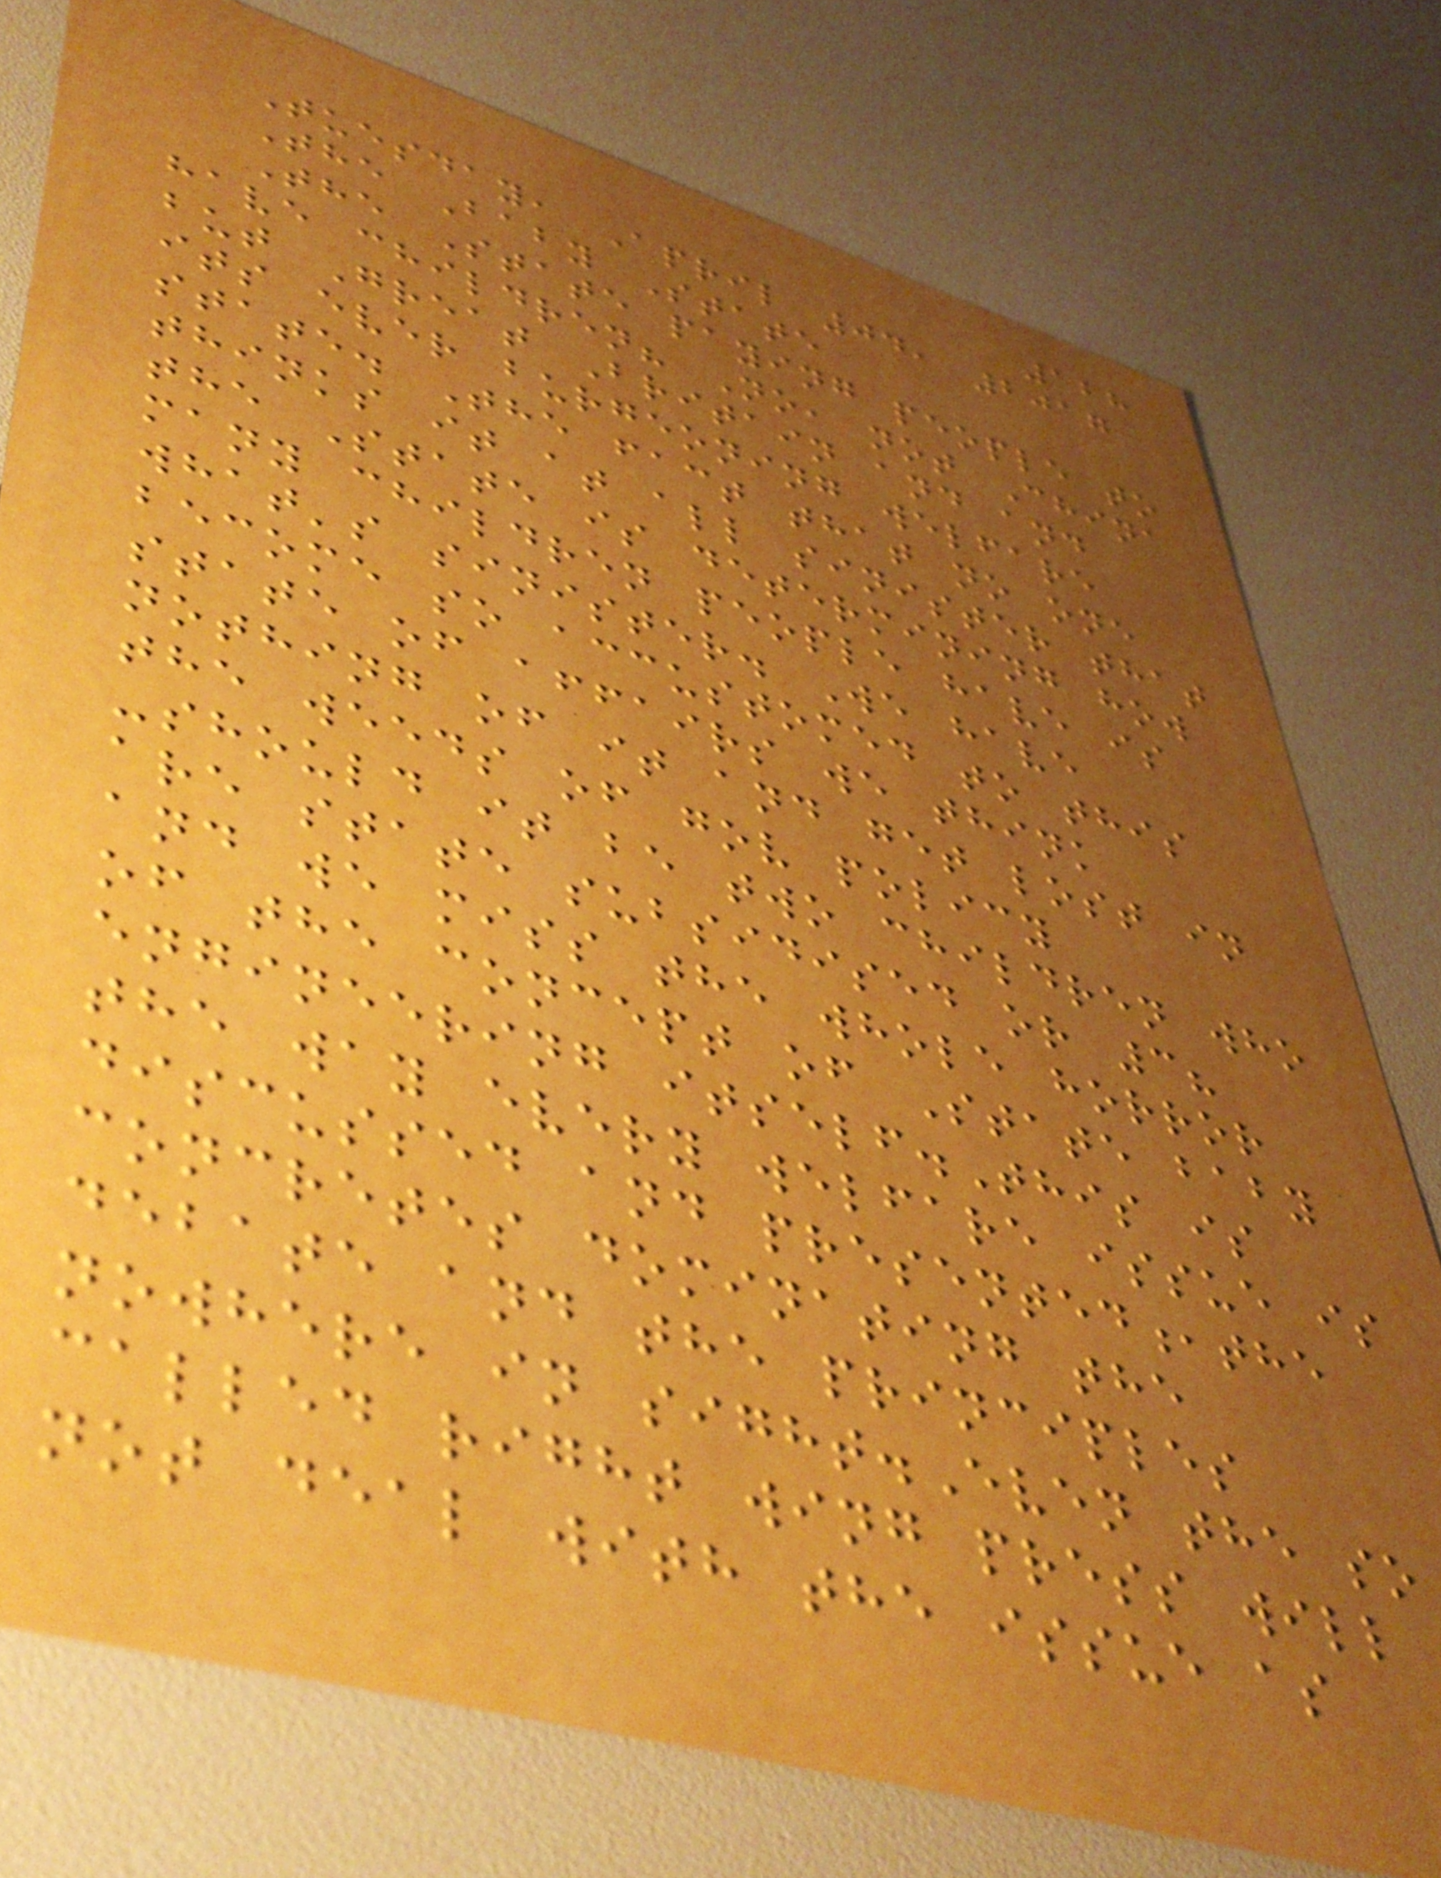128
Tuesday, April 04, 2017
The Baby State
The State paying people to
have children? No, not China
but Great Britain and and
its ever burgeoning welfare
state. The fact that no one
thinks it at all sinister that
the State is determining how
many children people have is
what's sinister. We have
become so accustomed to this
state of affairs we think
nothing of it and get lost in
the weeds of gov policy
-should it be two children who
are state subsidised or 3?
and we miss the whole horror
of the concept of State baby
engineering itself.This is
the way every welfare issue is
discussed and presented,the
concretes dominating the
debate and the principles
nowhere in sight.Even the so
called right wing press will
not deal with the issue as
